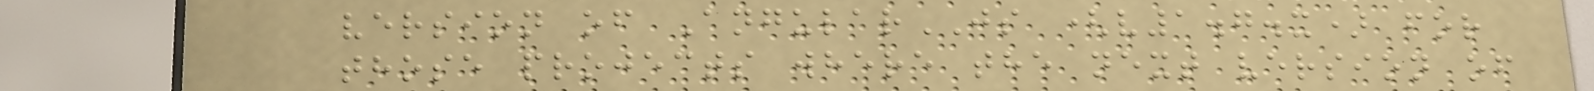version of AngularJS (v1.7.x) for
those projects where the next version of
